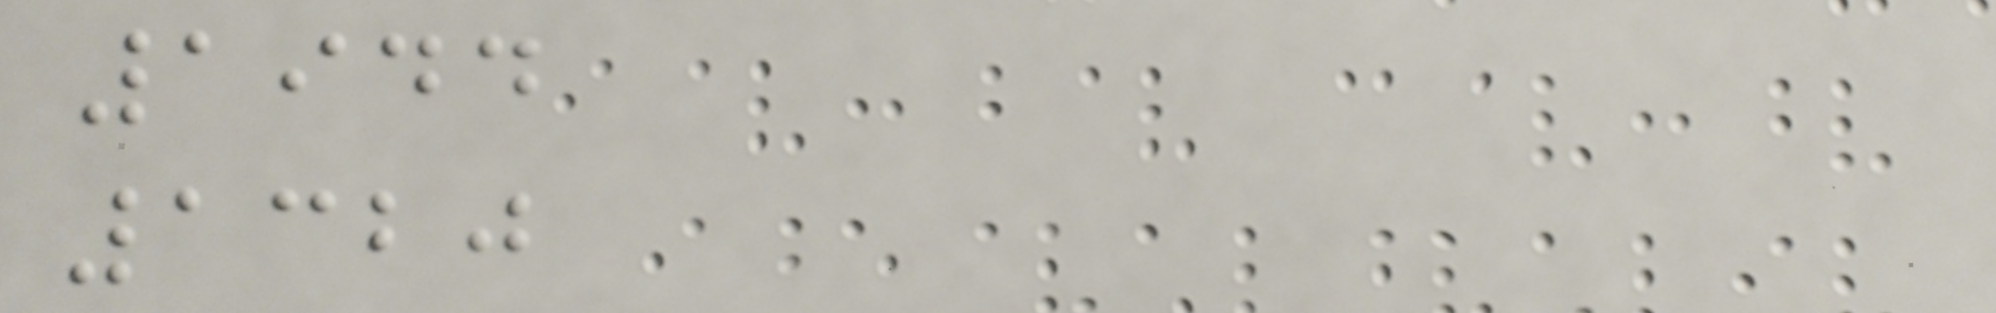1944
1320
